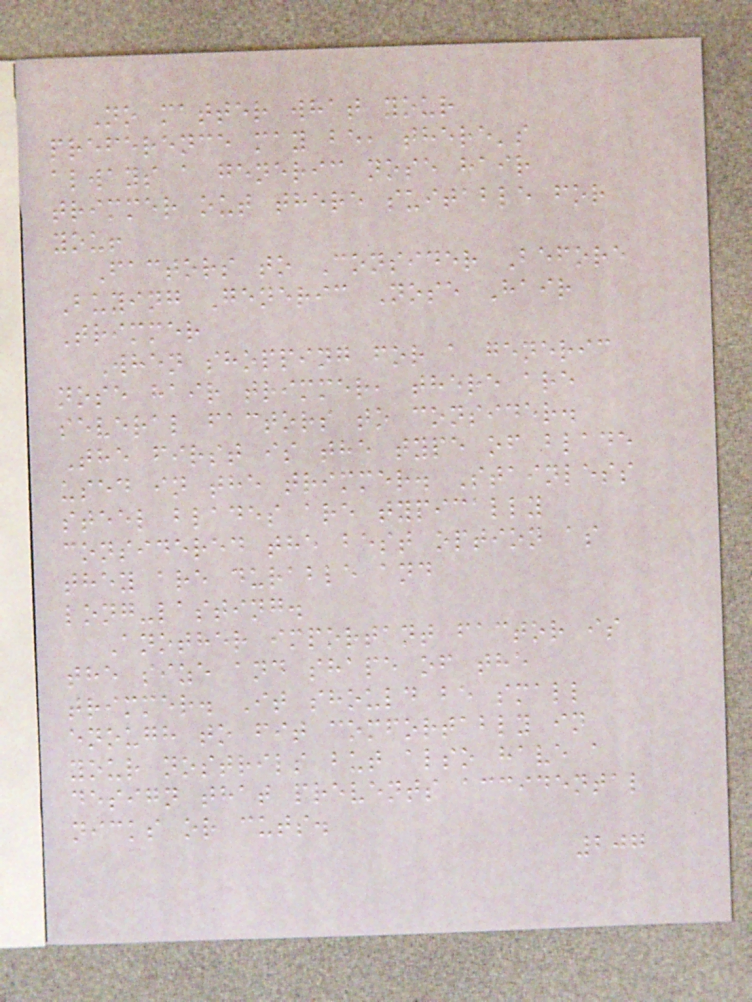No matter what your
preference may be, there's
always a generic nose hair
trimmer out there suitable for
you!
Factors to Consider Before
Buying Generic Nose Hair
Trimmer
When shopping for a generic
nose hair trimmer, there are
several factors to consider.
The first is the type of blade
used in the trimmer. Stainless
steel blades are typically
considered the best option as
they are durable and
long-lasting.
Another important factor is
the size and shape of the
trimmer. It should be small
enough to fit comfortably in
your nostrils but also have a
design that prevents accidental
nicks or cuts.
207
